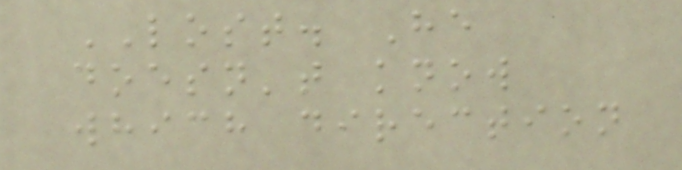LOST. He
doesn't know
which direction
